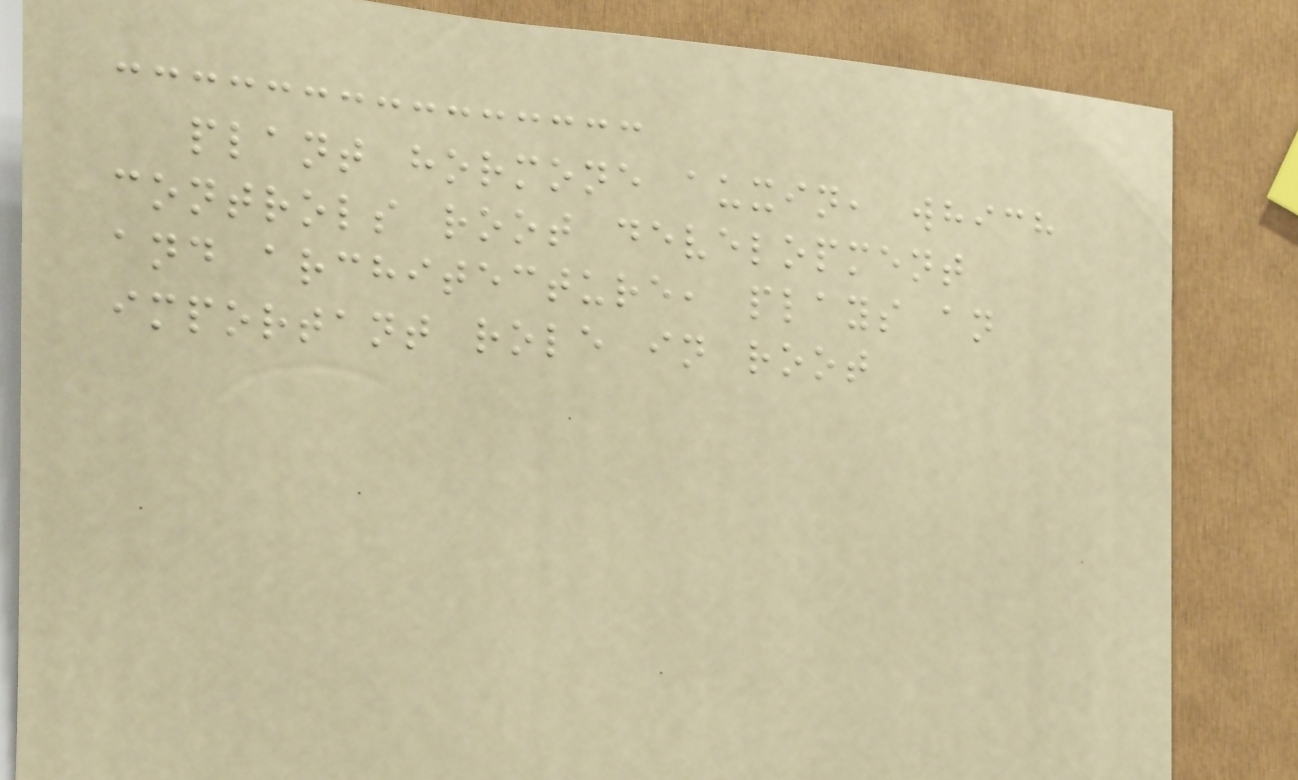plant hormone auxin, which
controls root development
and architecture, plays an
important role in root
